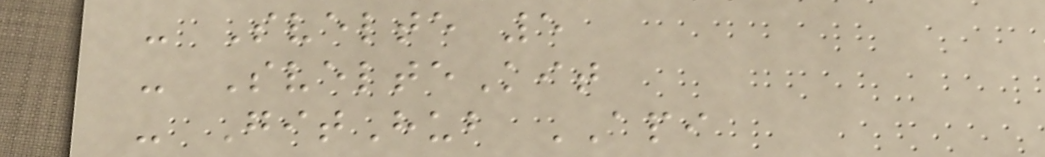- Svelte 5
- SvelteKit
- GitHub API
